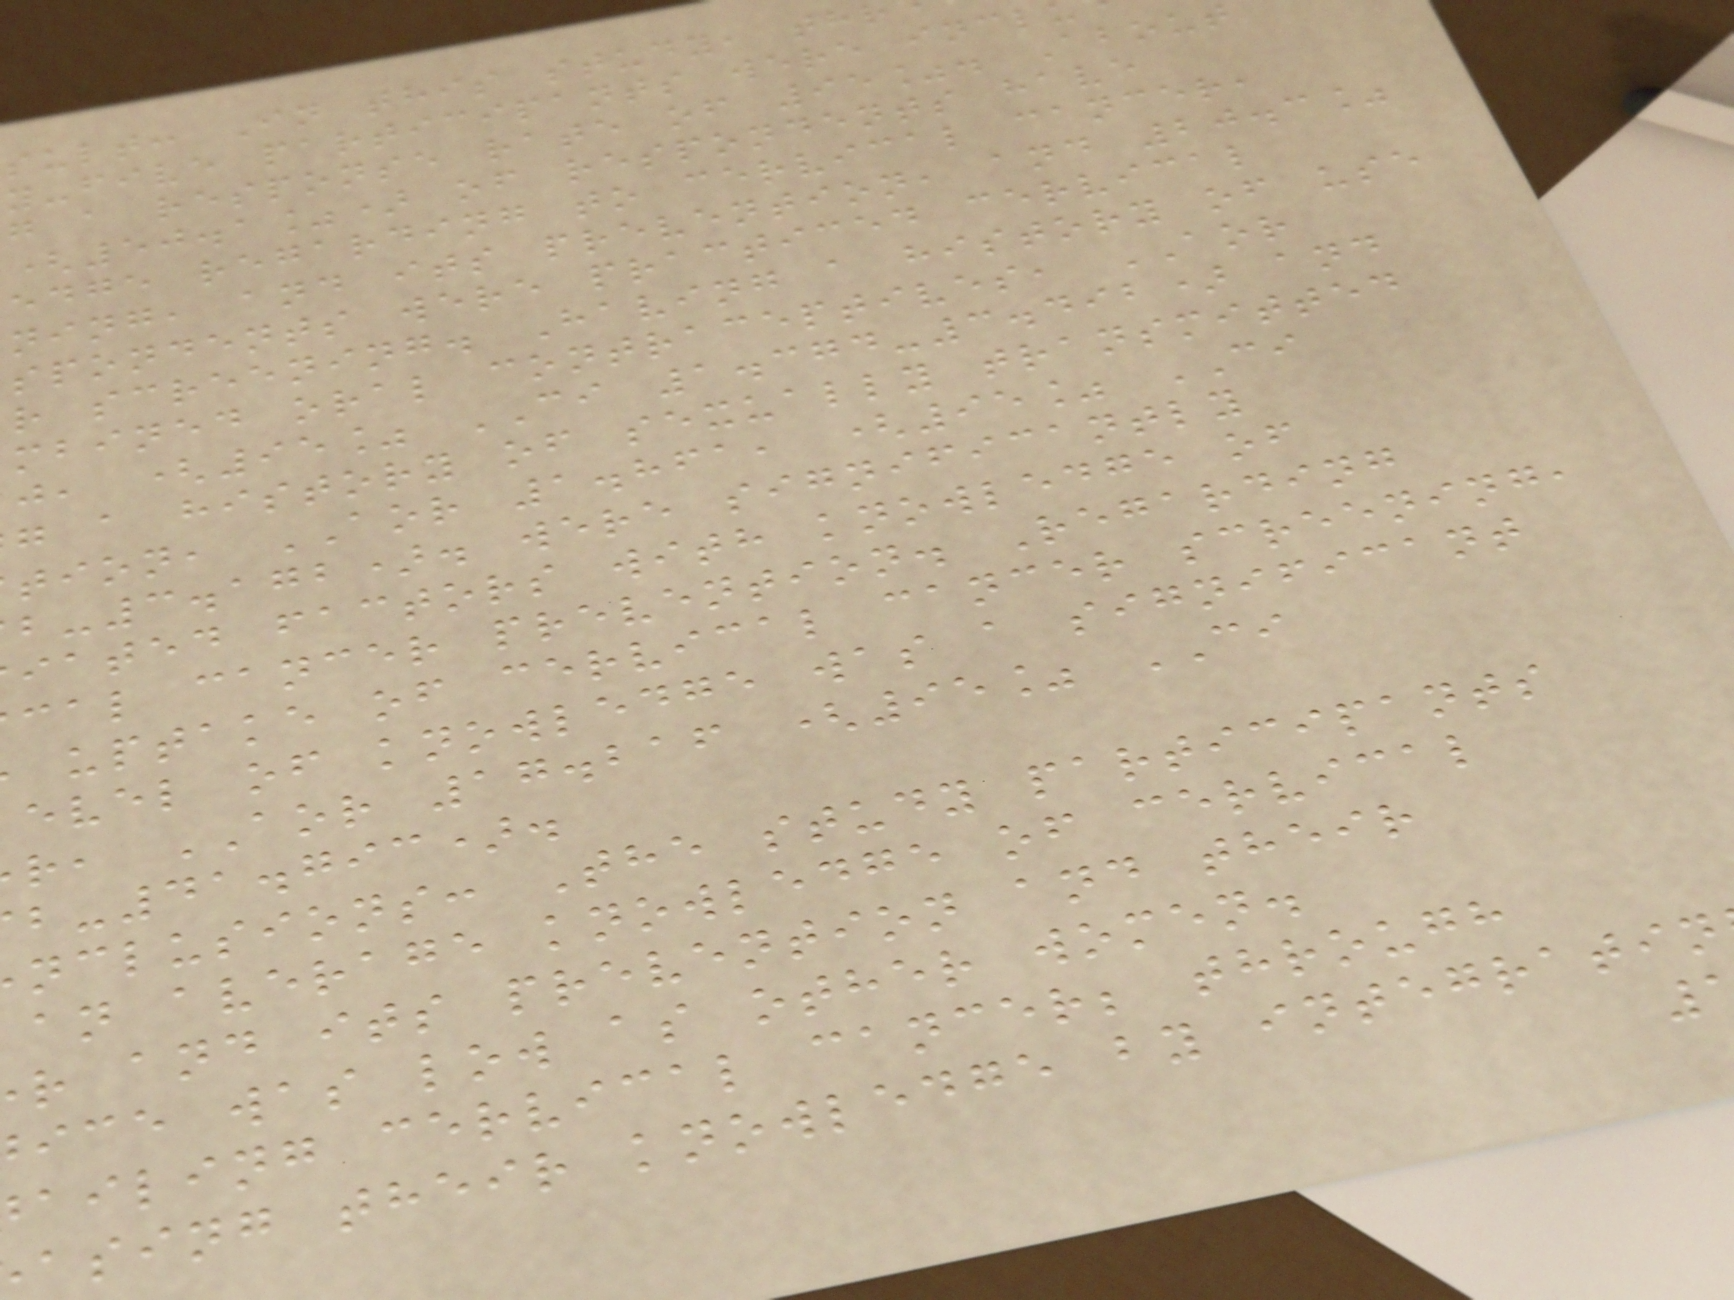sult: In this study, th
y-five participants were incl
g a response rate of 95%. About
(50.1%) of respondents have
edge regarding to cervical cancer,
ning, and its prevention, and 20.3%
spondents were practiced cervical
r screening. Having a history of use
mbined oral contraceptives, AOR
j, (95% CI 1.374-3.492) and
g a history of sexually transmitted
tion, AOR 1.861, (95% CI
-3.172). were significantly
iated factors with knowledge of
cal cancer prevention. Regarding
uptake of cervical cancer screening,
evel of knowledge was a significant
r, AOR 17.216 (95% CI
-41.793).
nclusions: The study participants
an average knowledge of cervical
r and its prevention and their
ice was low as other women.
ailing cervical cancer; through
asing their knowledge by integratin
